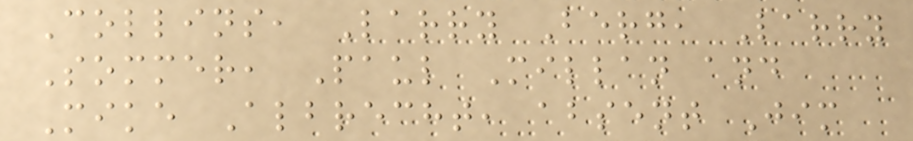Collins, Larry Berg, Larry
Sommer, Paul Millan and
Mike Albrecht, absent Jim
